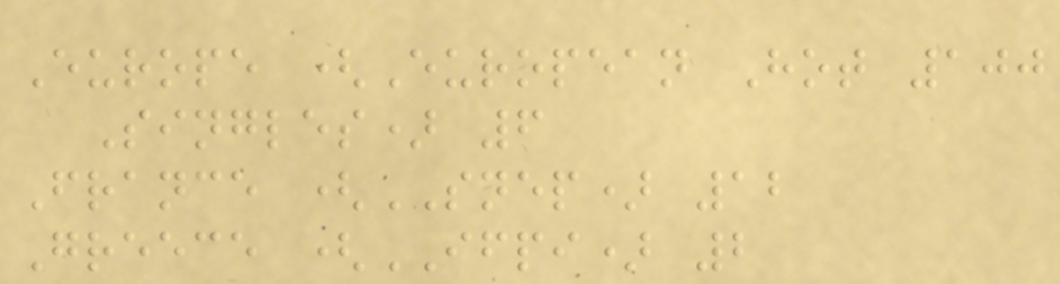Europe (European Hot 100
Singles) 6
France (SNEP) 12
Greece (IFPI) 2
